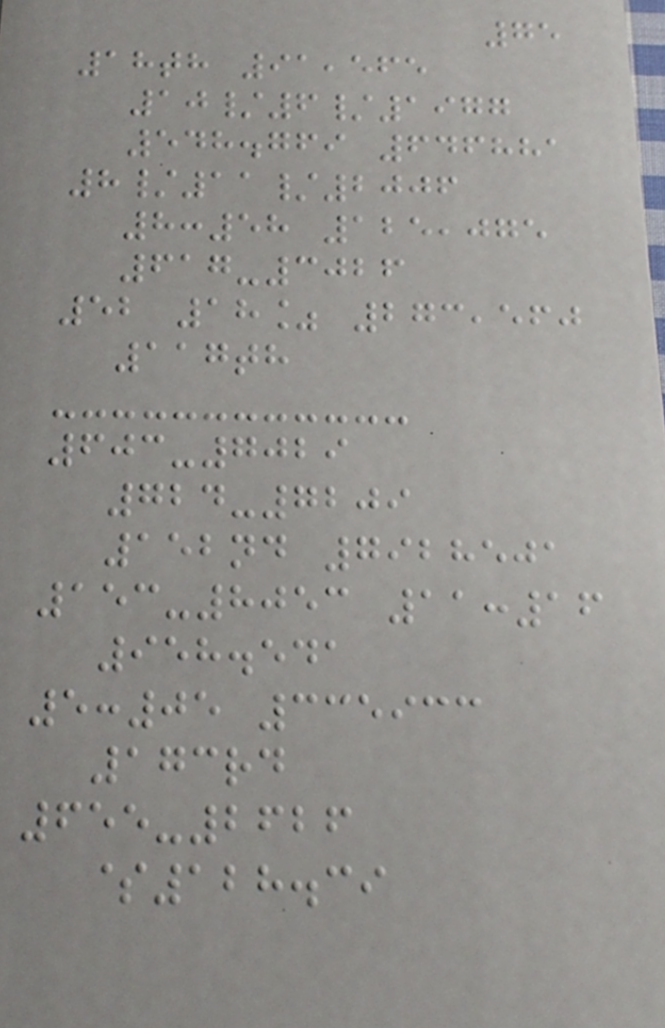75
18th 91,565
10/6/1977
548.769 646881
8/11/2006
8:58 125,075
617-3026
52 18% 273,560
117th
603-7029
724-7209
152nd 7928501
153-8053 11:16
958.541
5:05 335933
173rd
655-2626
$128.39
